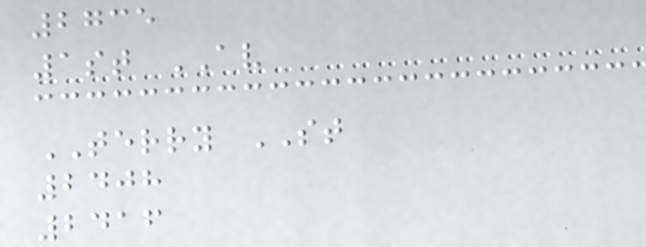2735
1st AV
TERRY ST
2408
2416
